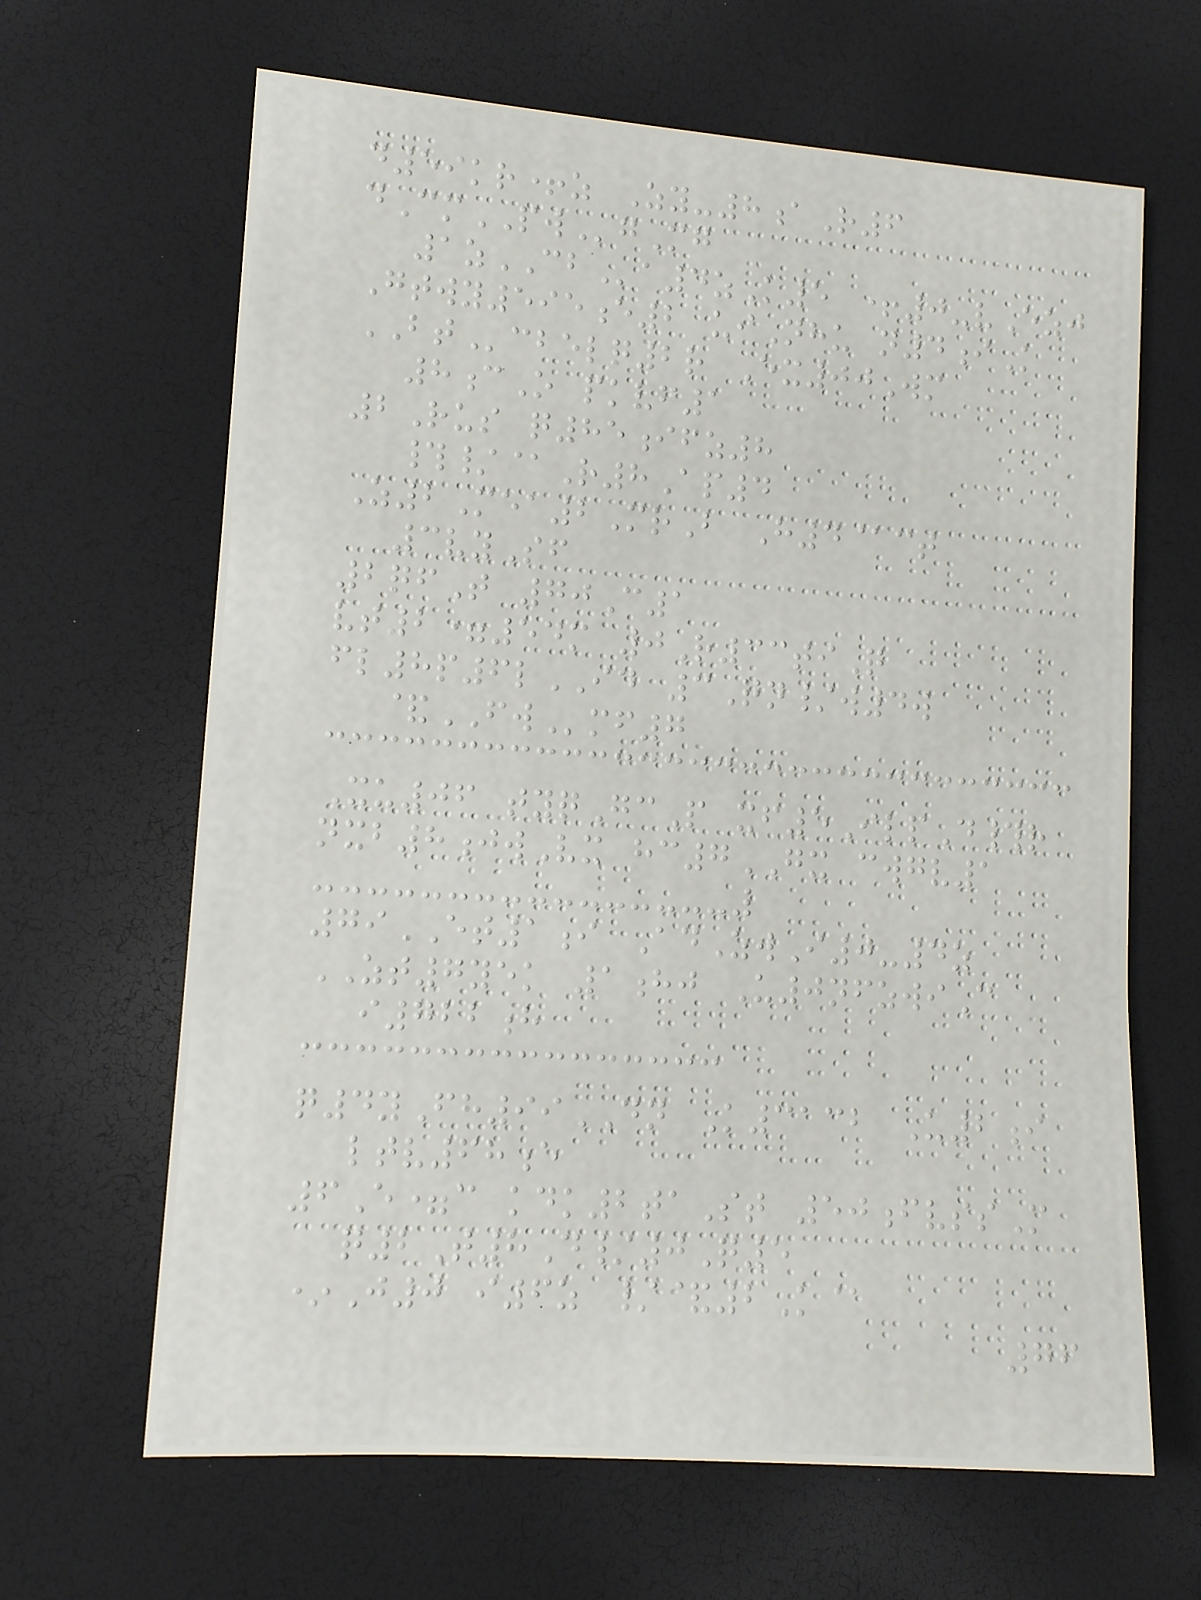d59kr+z Zy-8aR6
dCmPWgMg
1zCBa4zK5 +0-vEzj
Gtwy595e2 uiNhu n4iK
BTcbelq2r Ex00Wm
8cO pkvf1
2Rus q85ifz8
#/@R8Ap4
Z2Mea2MrB H4@ct
3vySf
2qfT 70C1
vt2=54m 0R33tiQ
fl8p6lID 3Qn/w4w
&FWmf7
Xu06 tyqGcP xf5IlpD#r
nxb8jwVx hc7GX cwgv1
79ET1i AdZwI0-4z
ZT7yek 1hj U0nfzwiC
i722h
q4yFh99DN K3132 U2i
ltv68e
6E=c kdk2taSt 50fvssM
q2T8D/0Q5
*J0 i6z /&2K@
76
